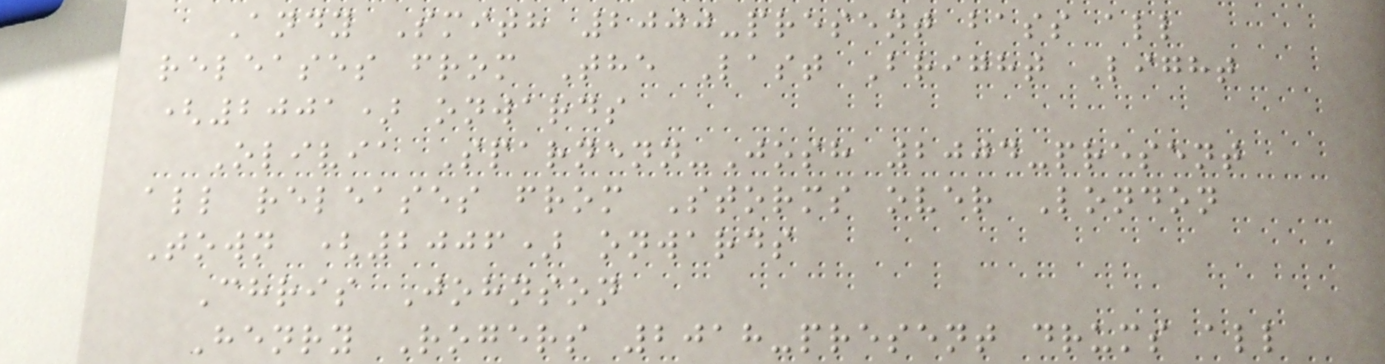Andy Smith 2000-present bass all
releases from The Last Bright Light
(2001) onwards
Olivia Sparnenn-Josh 2004-present
all releases from Storms over London
Town (2006) onwards
Chris Johnson
Henry Rogers 2018-present drums all
